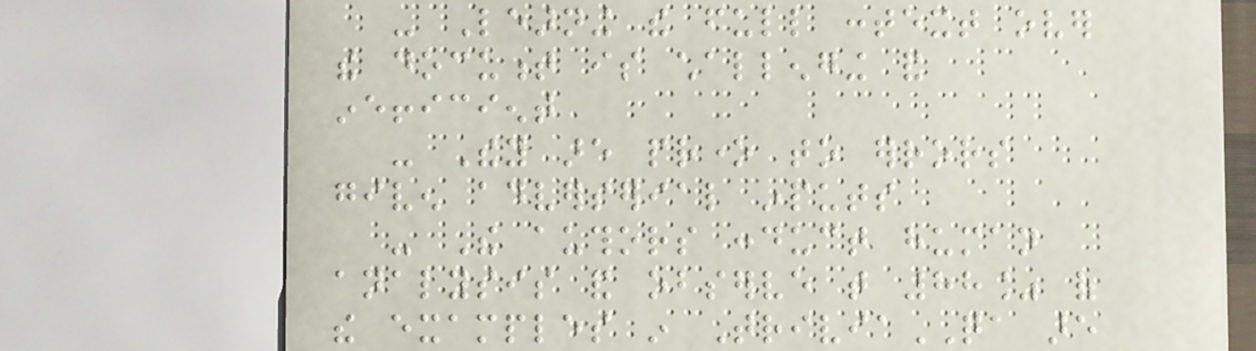- Learning the full context over
the document is challenging and
inefficient
- They are prone to errors
given adverserial inputs
- The authors conduct human
analysis and observe that 88% of
the examples in TriviaQA are
